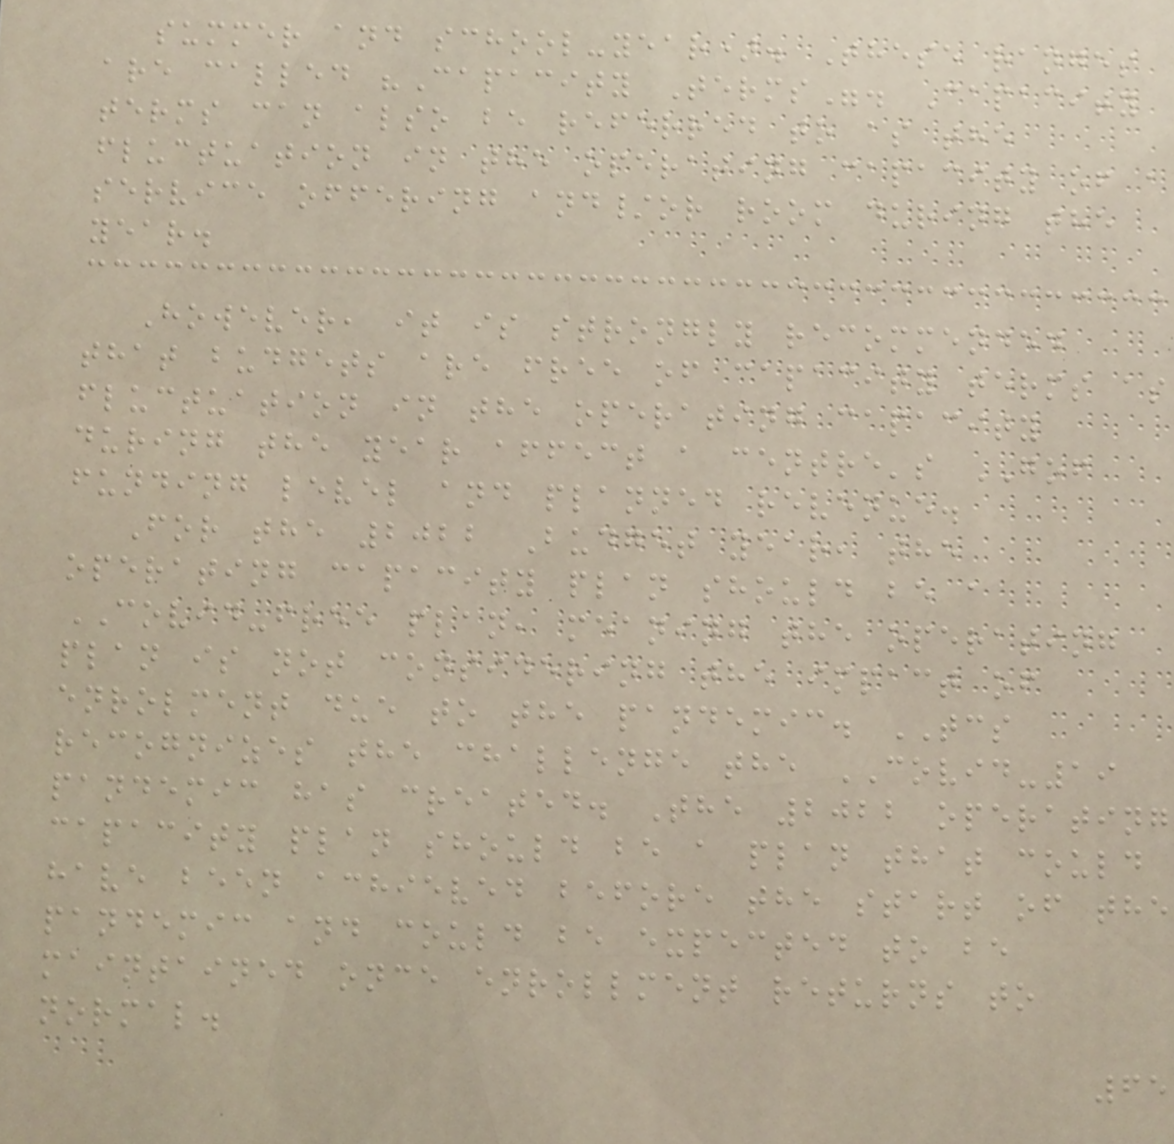summer and school-year). These ranges
are called "Capacity Terms". Capacity
terms can also be referred to as the
fluctuation in the operating capacity of a
service offering and/or room during the
year.
However, it is strongly recommended
that budgets are free of capacity terms as
fluctuation in the operating capacity
during the year affect a centre's GOF
funding level and planned revenue.
For the 2022 Budget year, the
operating capacity plan should be a
COVID-free plan, meaning the operating
plan is not considering the impact of
enrolment due to the pandemic. TCS
recognizes the challenge the COVID-19
pandemic has created. The 2022 operating
capacity plan should be a plan that could
have been achieved before the start of the
pandemic and could be expected to be
maintained once enrollment returns to
normal.
65
